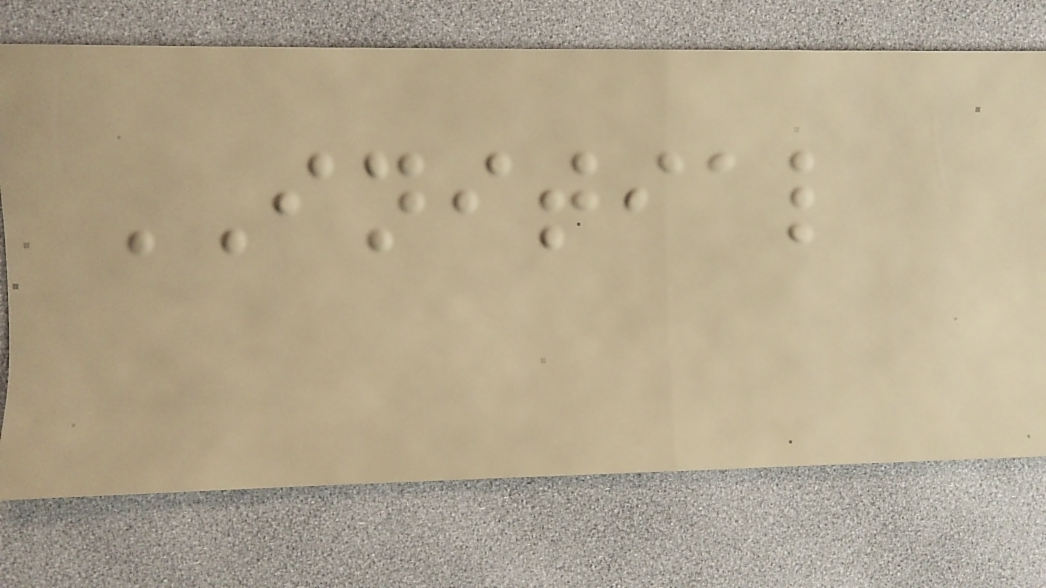INITIAL
